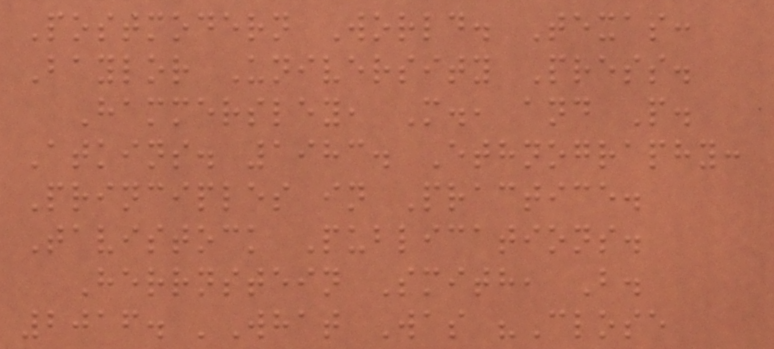Postmodern World. Texas:
Baylor University Press.
Hammersley, M., and P.
Atkins. 1983. Ethnography:
Principles in Practice.
Tavistock Publications.
Herrnstein Smith, B.
2016. 'What Was "Close
